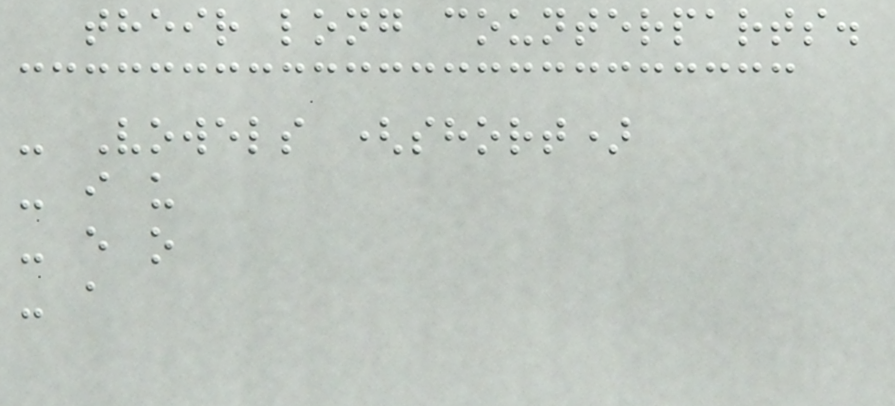their long counterparts.
- Vowels (short)
- i u
- e o
- a
